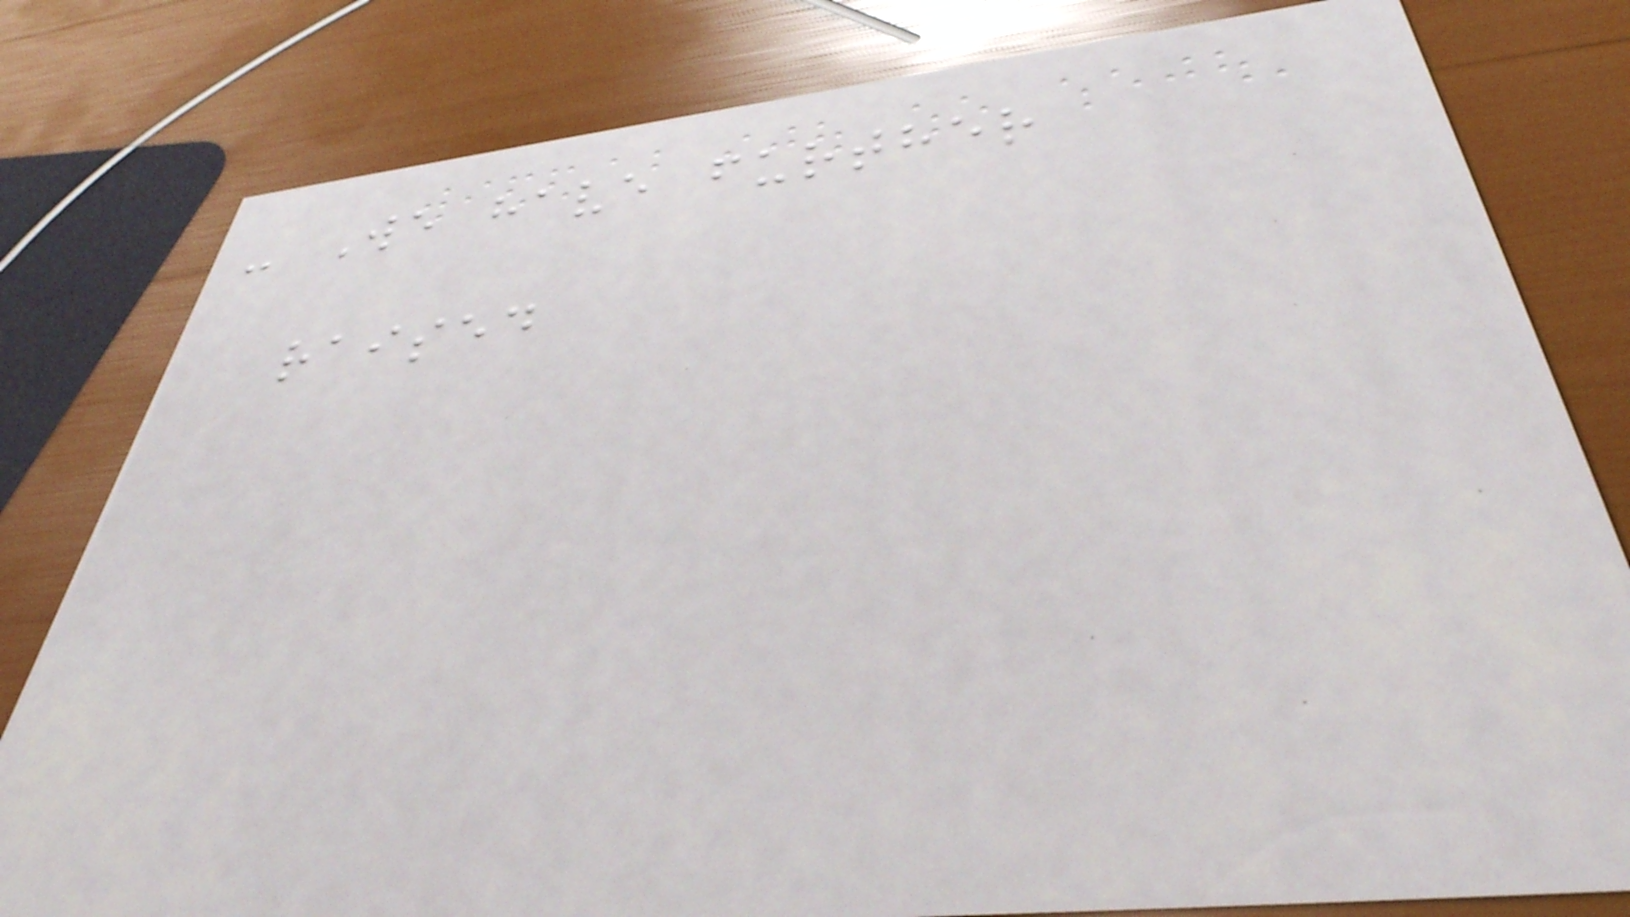- We have further
raised
